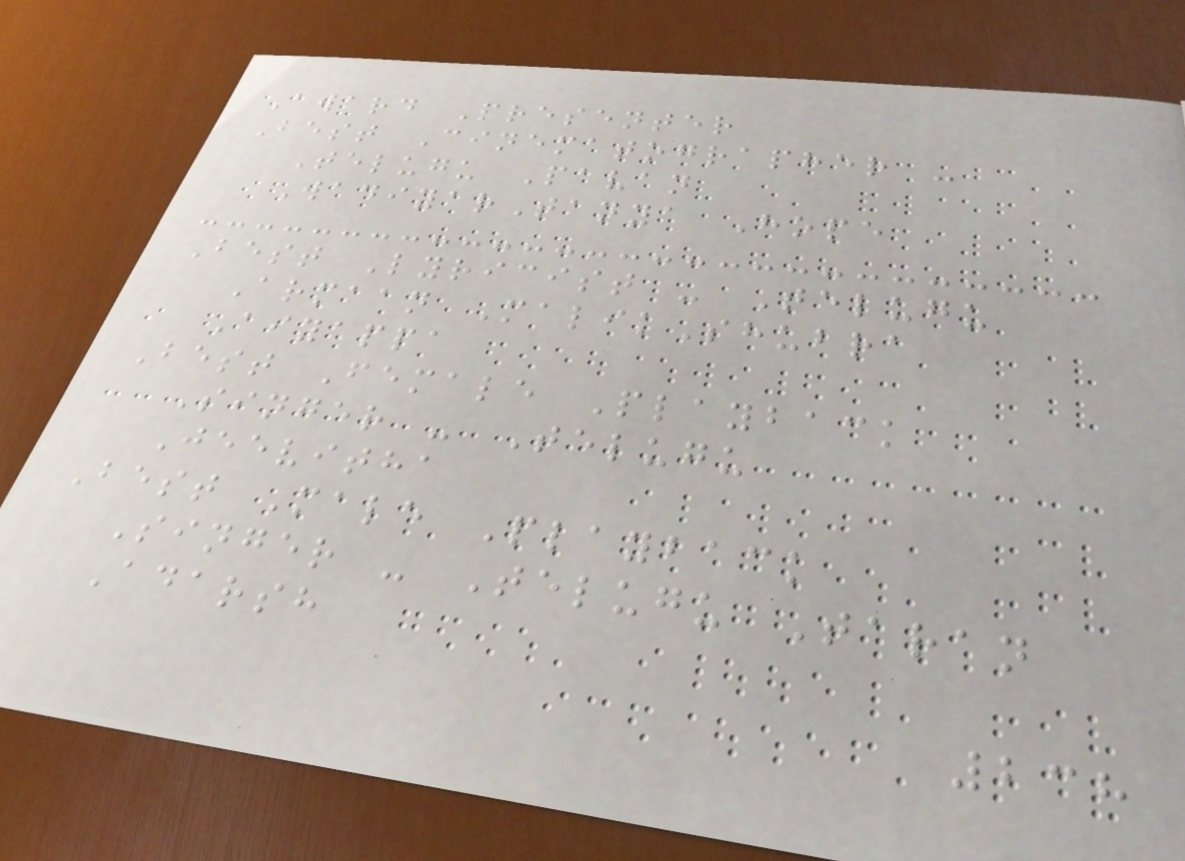Award Presenter
Best Cinematographer -
Telugu Pavan
WadiyarTanya Hope
Best Lyricist - Telugu
Armaan MalikShubra
Aiyappa
Best Female Playback
Singer - Telugu
Jeevitha
Best Male Playback
Singer - Telugu Taran
Adarsh
238
